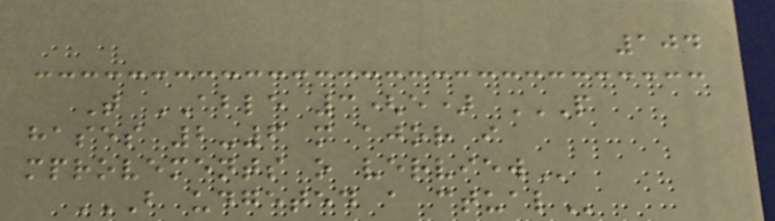104
T ABLE 3(e) P
HASES 2-6 M AJOR I
MPROVEMENTS O VERVIEW
B UDGETED A CTUAL
